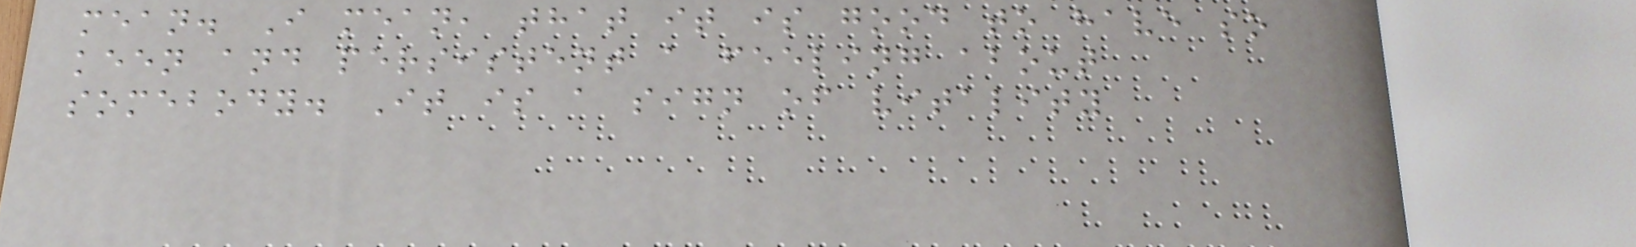mean. I mean, that it is good to have so
keen and persistent a feeling about
somebody. It is a sign of vitality
